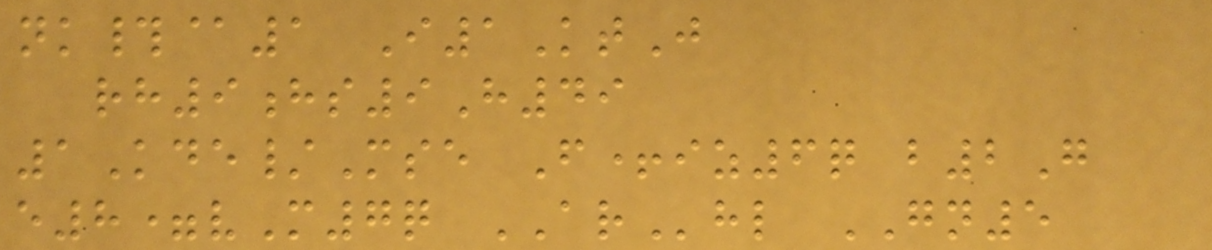nk#@1 I1KtJ
rh9hs9H49
1Kde/Mse F+iz6q b2G
e8=vM7q ARhl GN5
